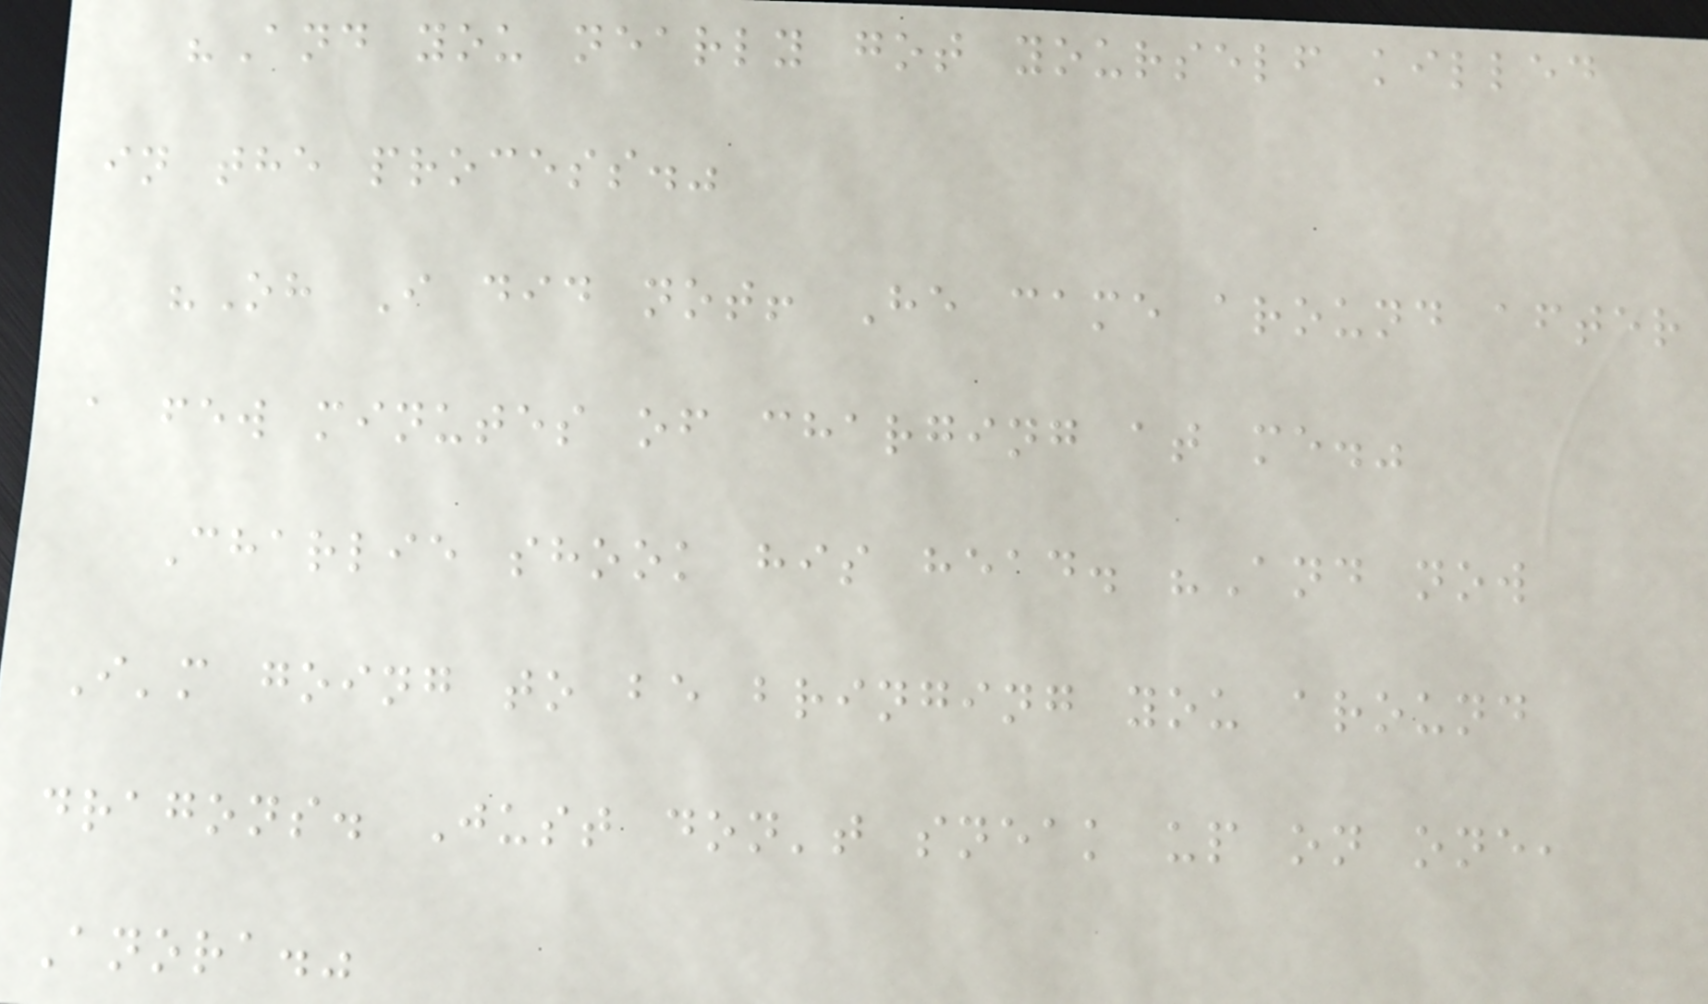"And you nearly got yourself killed
in the process."
"Oh I did not! He came around after
a few minutes of charging at me."
Charlie shook his head. "And now
I'm going to be bringing you around
dragons. Just don't sneak up on one,
Anora."
